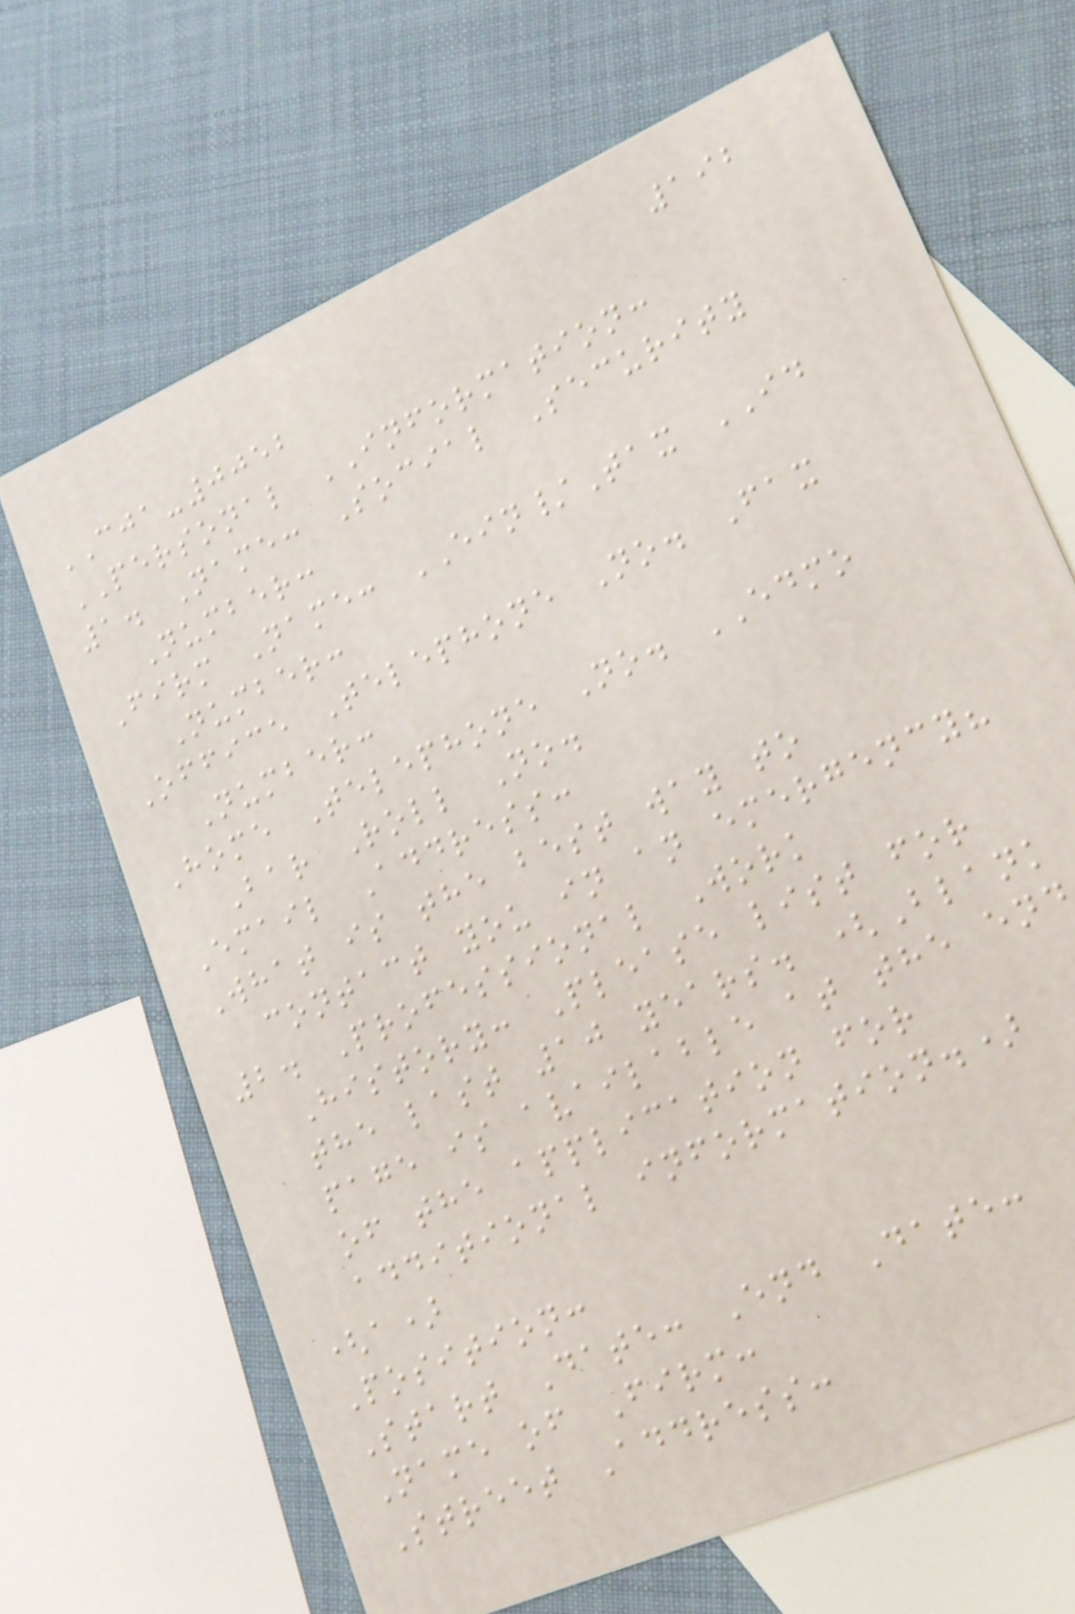192
CJA-0052
PERSONAL INFORMATION:
1. Name: Social Security
Number:
Firm Name: EIN/Tax ID
Number:
Office Telephone No. Fax
Number:
Home Telephone No. EDMO
Bar Roll No.
Email Address:
What is the best way to
contact you in an emergency?
2. Professional Work
History: Please list for
the last 10 years. (Blank
page is available at the end
of the application for
additional information.)
(a)
Position:
Start Date: End Date:
Name of Firm:
Street Address:
